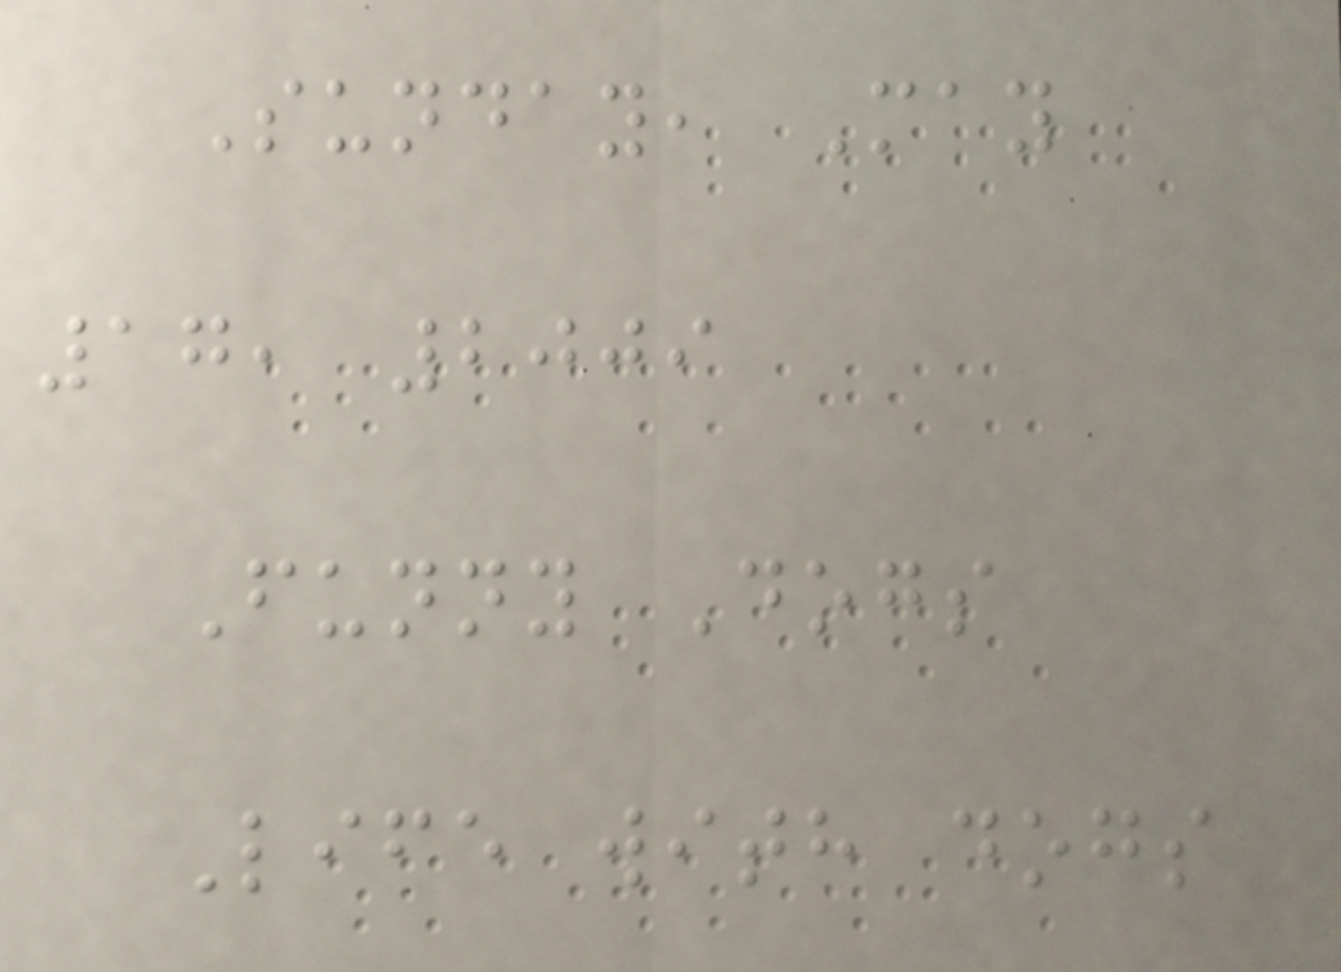Sunday, May
17, 2009
Funny Dogs
Life with dogs
